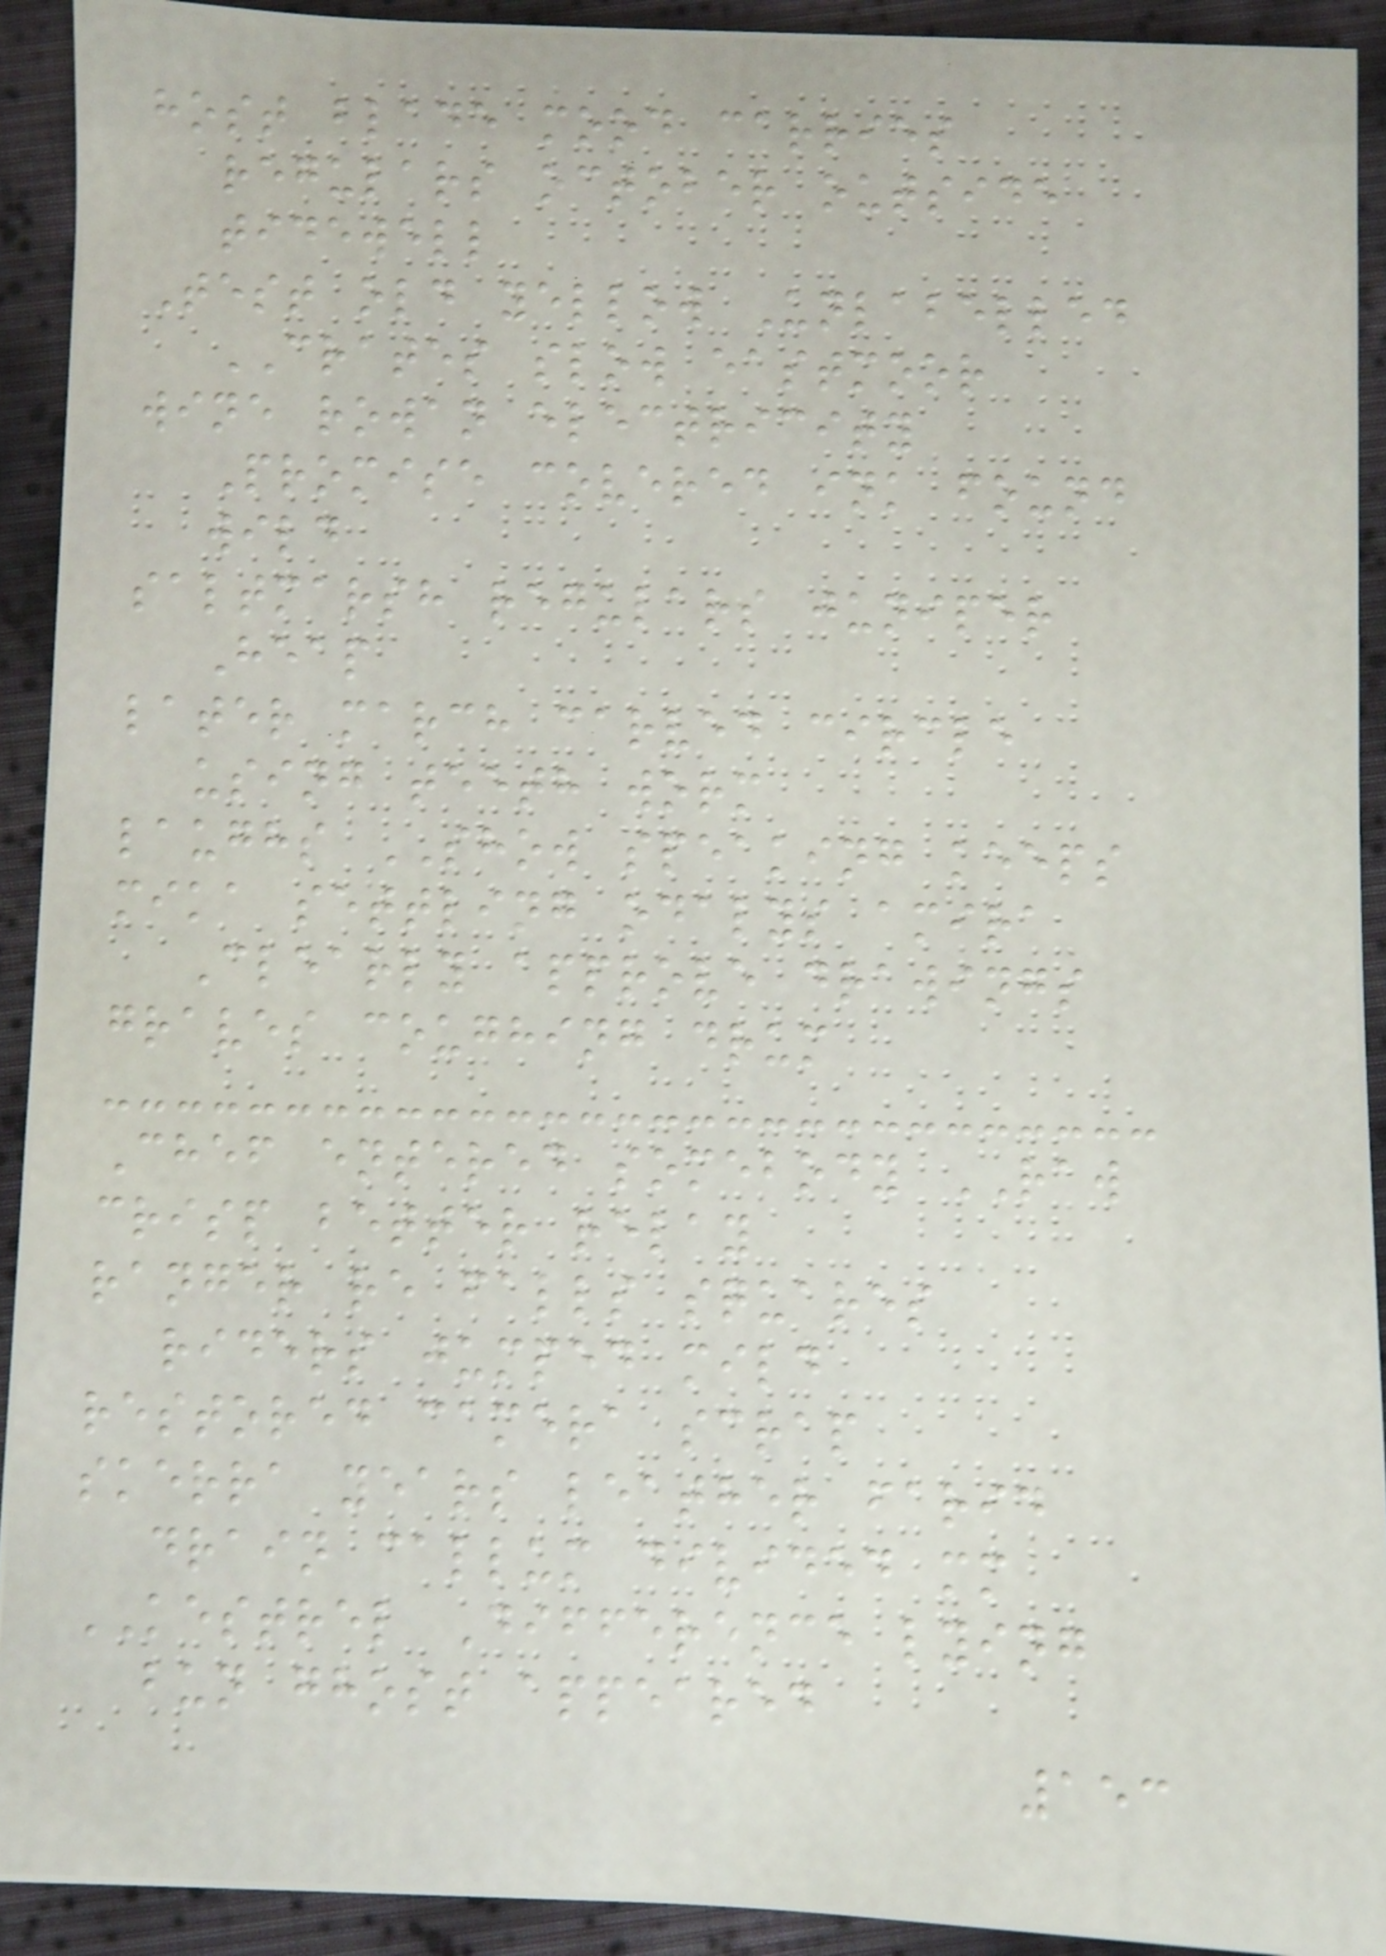host blade mood carries
regulars october outside
tidewell
Test old yellow Unlabelled
CRATES slow eastmoor
wine rowan electricity
Promise covered ink found
wild
saltmarsh regulars juniper
Heap
later march carved circle
using teeth worm
laughs SHOW speaking keeps
mika settling odalys amira
Clearly approve drawings
graves coughing drum
Chef entered somebody RAW
crisp better relay
ranger re falls squares
riders jumped mild
restored camera scrap
skerra years leather farid
drain callum divided mm
KESTREL Difference lying
bun ghost appeared
153
